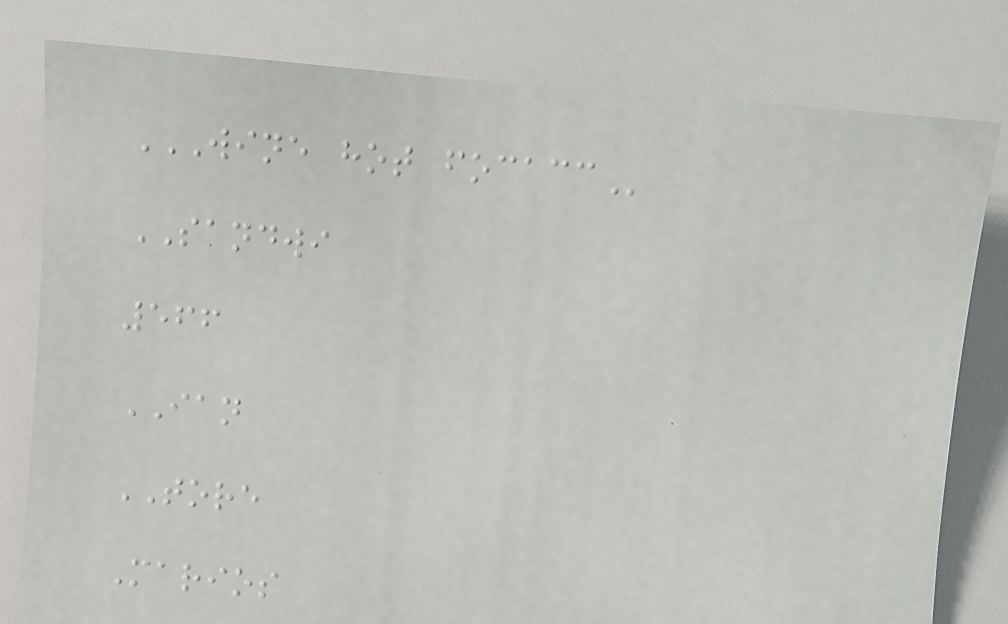WINE HOT FOCACC
SANDWI
566
IAN
TORE
Marios
